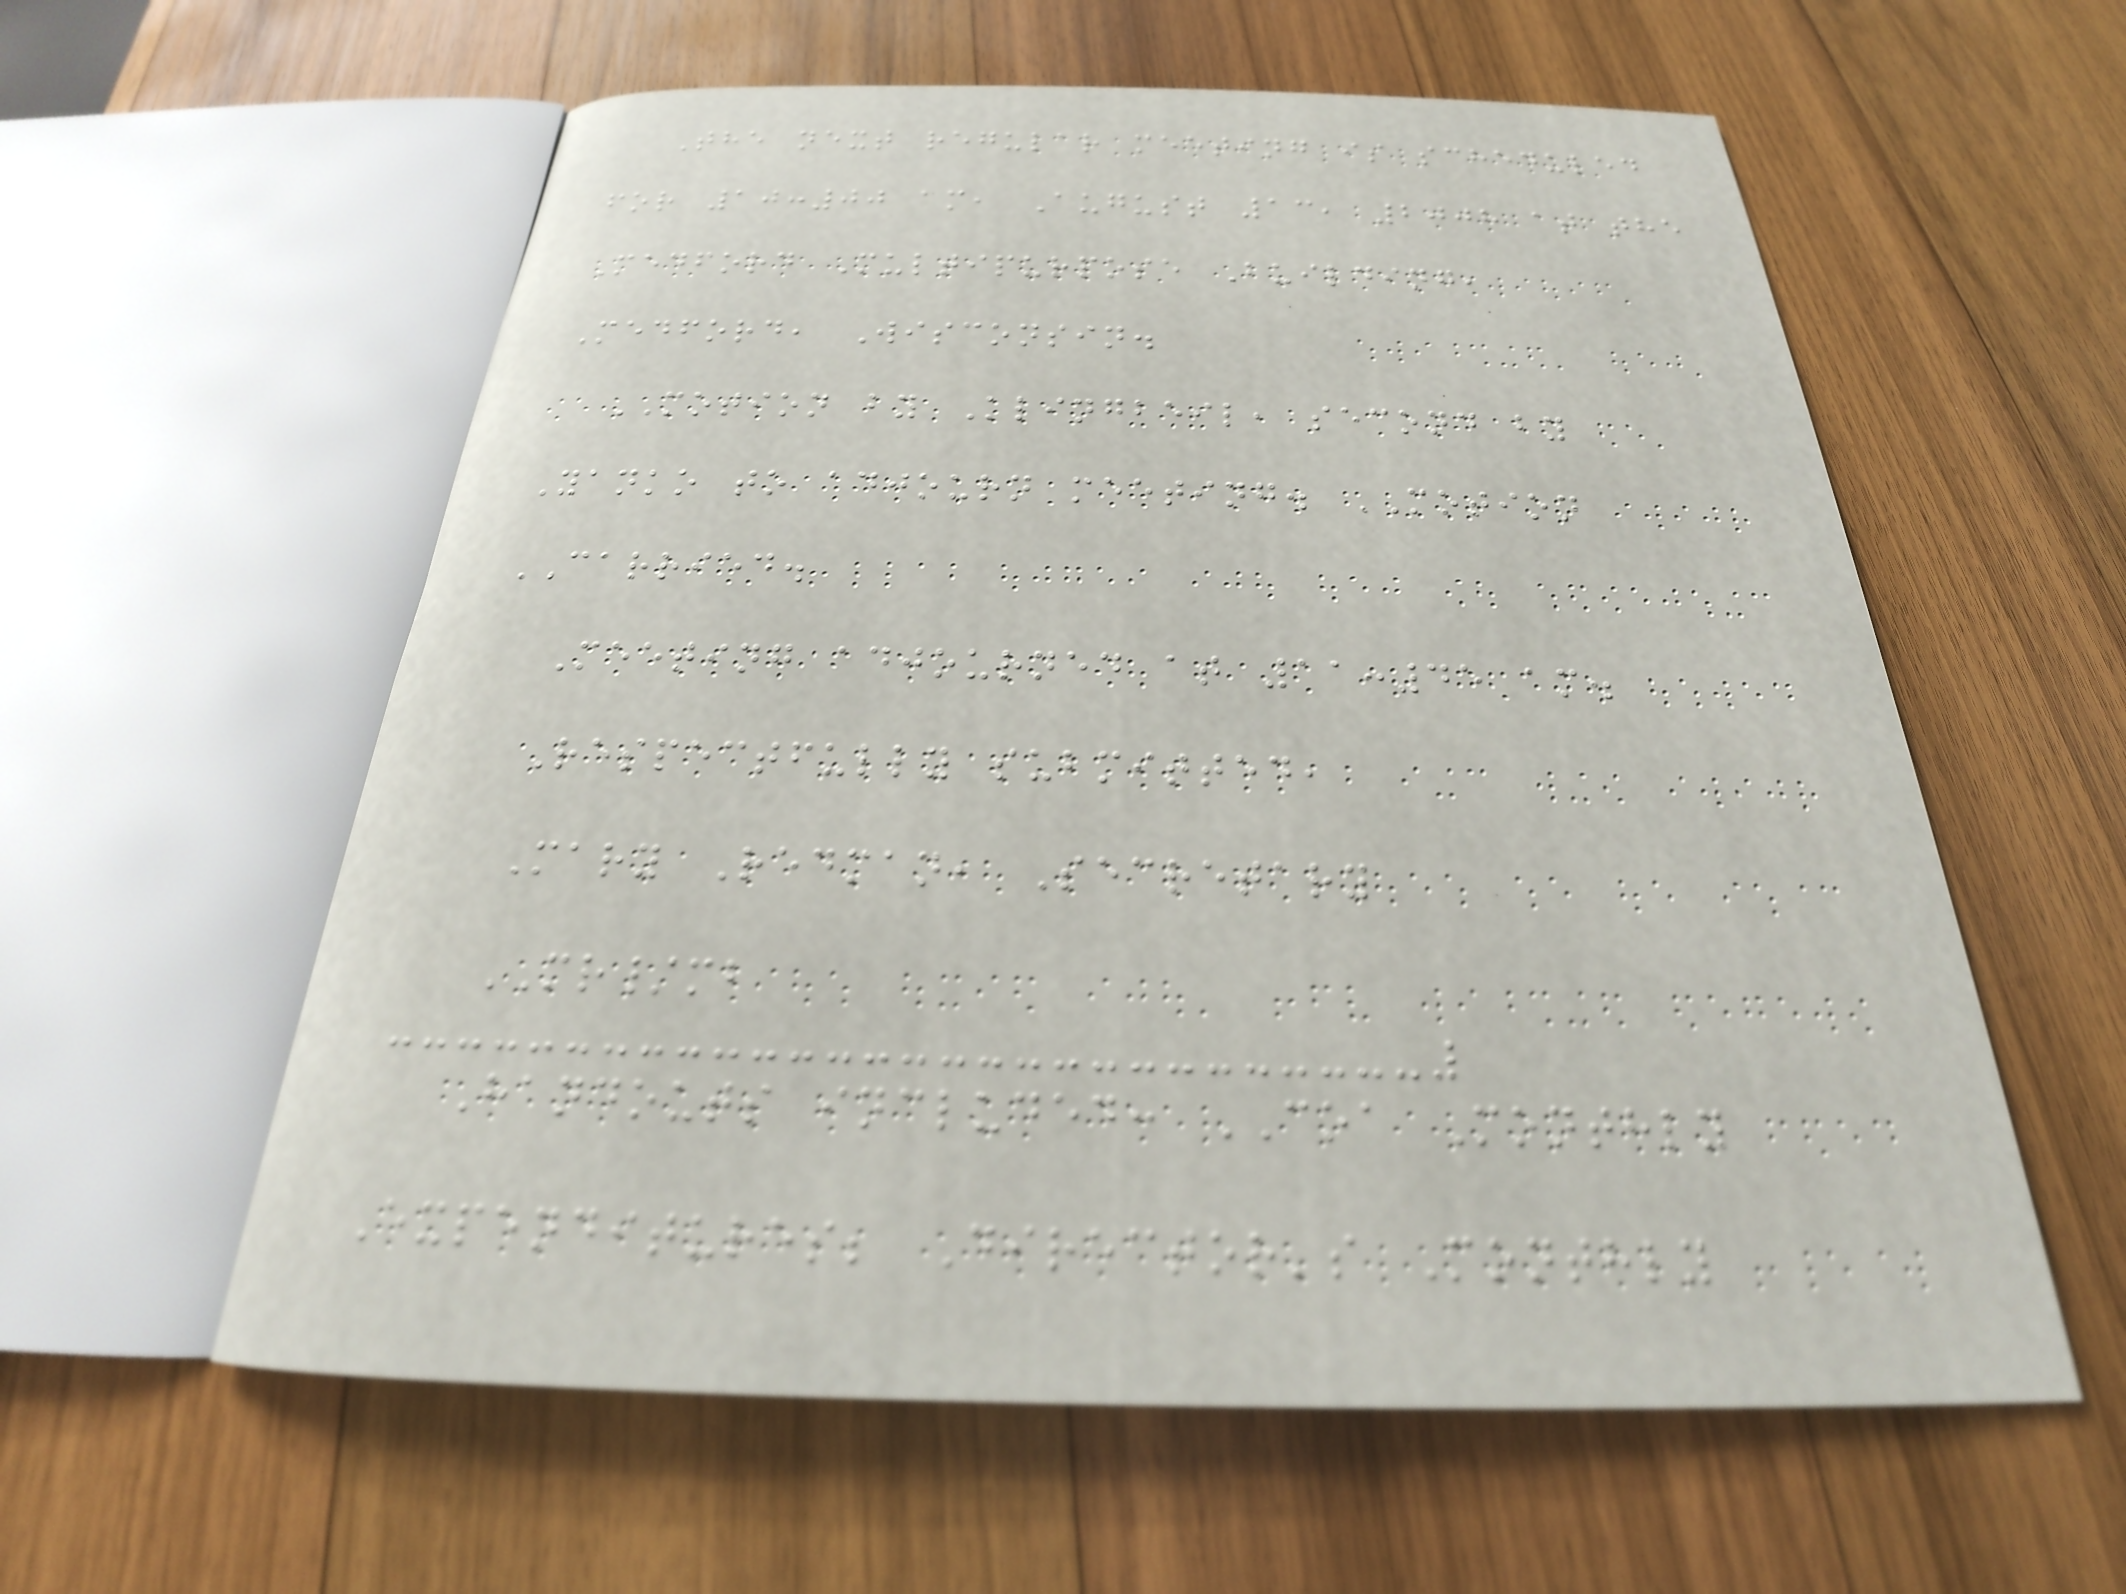The next regular meeting is scheduled
for 10:00 am, August 13, 2008 at the
Medford Multipurpose Building,
Medford, Wisconsin.
MOTION by Klingbeil, second by
Yanko to adjourn meeting. MOTION
CARRIED.
Meeting adjourned at 11:45 am.
Respectfully submitted,
Mary Redman, Secretary
MR/mb
Handouts included: COA Monthly
Expenditures; Director's Monthly
